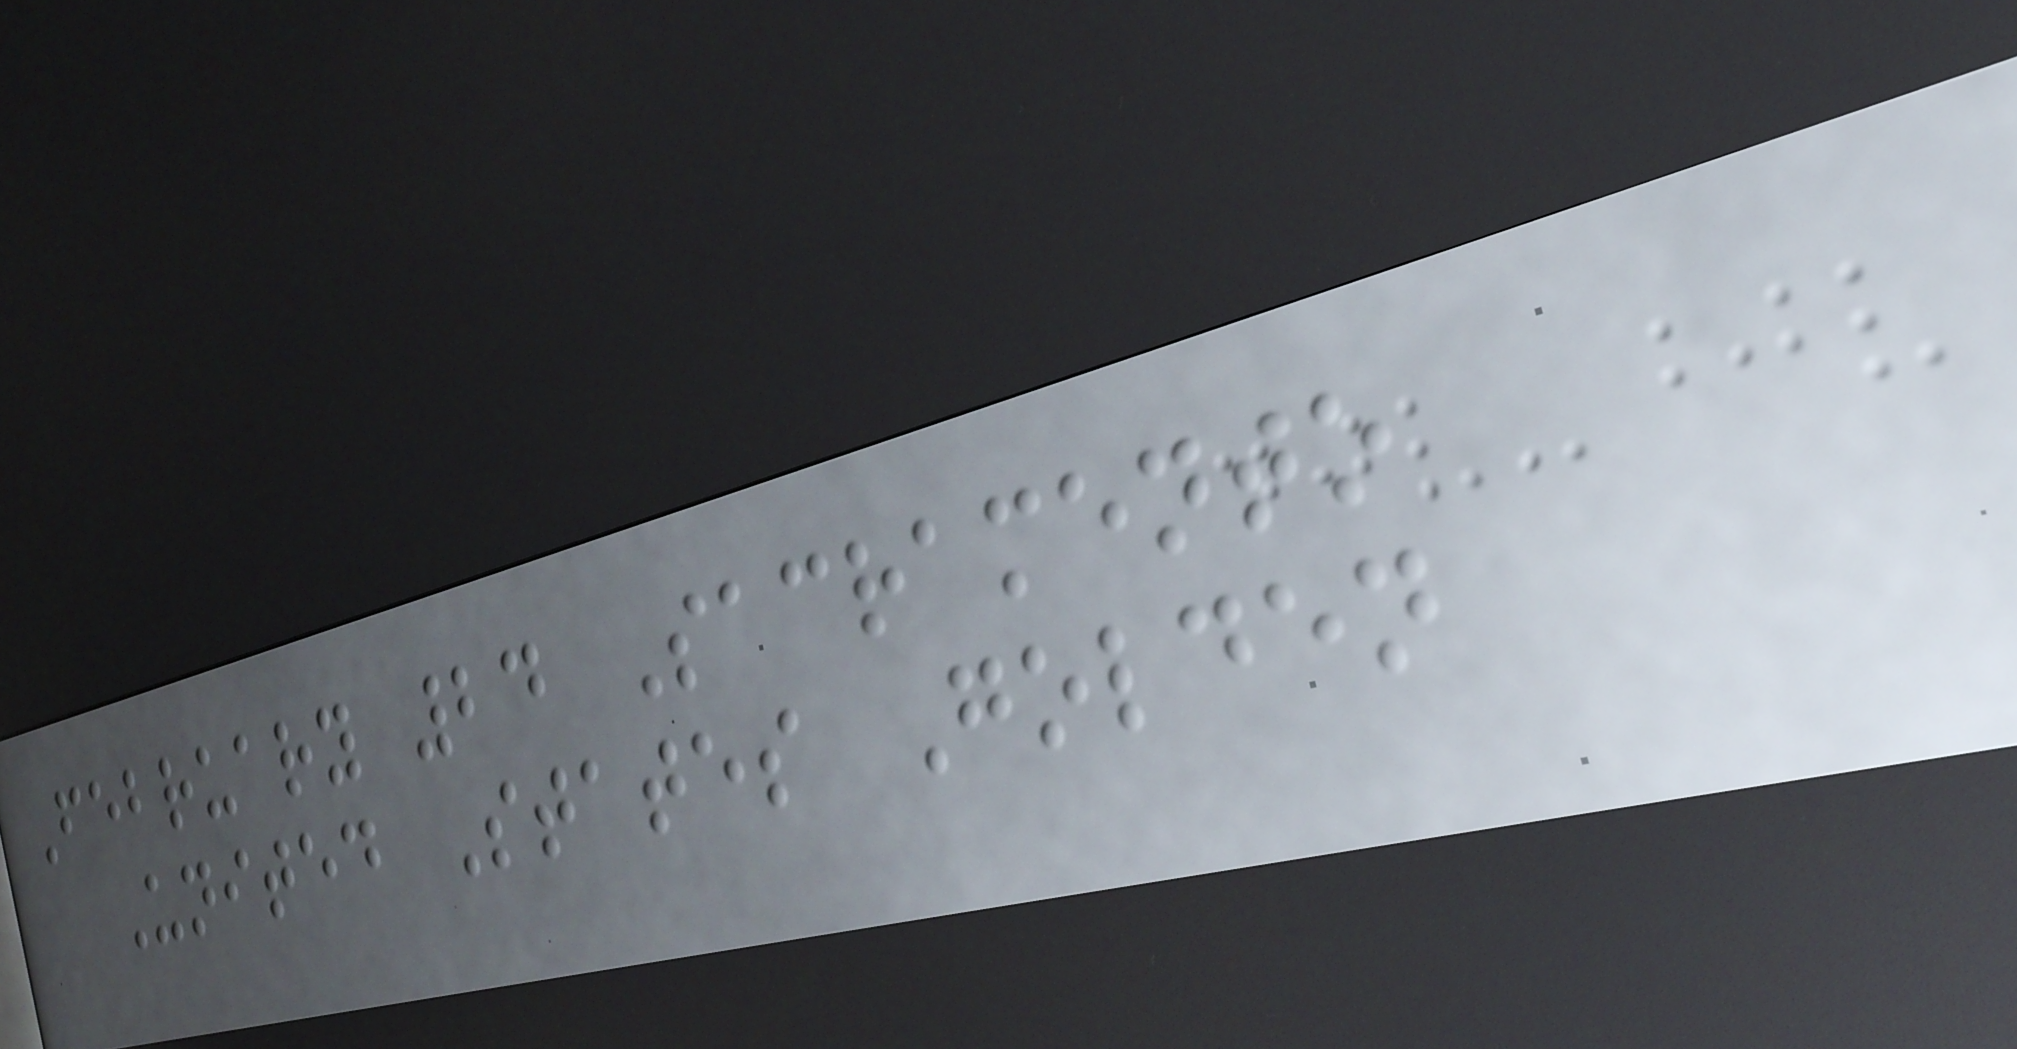February 24 Sacramento
United States Golden
